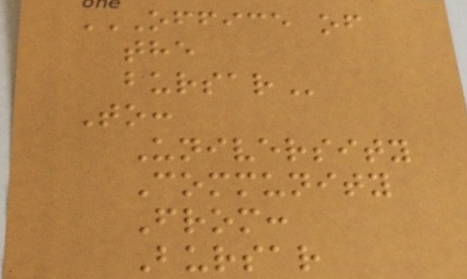OFFICE OF
THE
BURSAR
To:
University
Community
From:
Bursar
